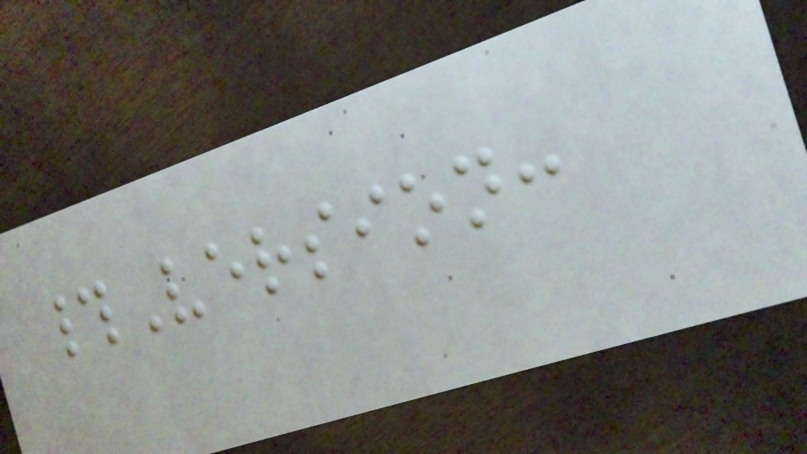#Version:
